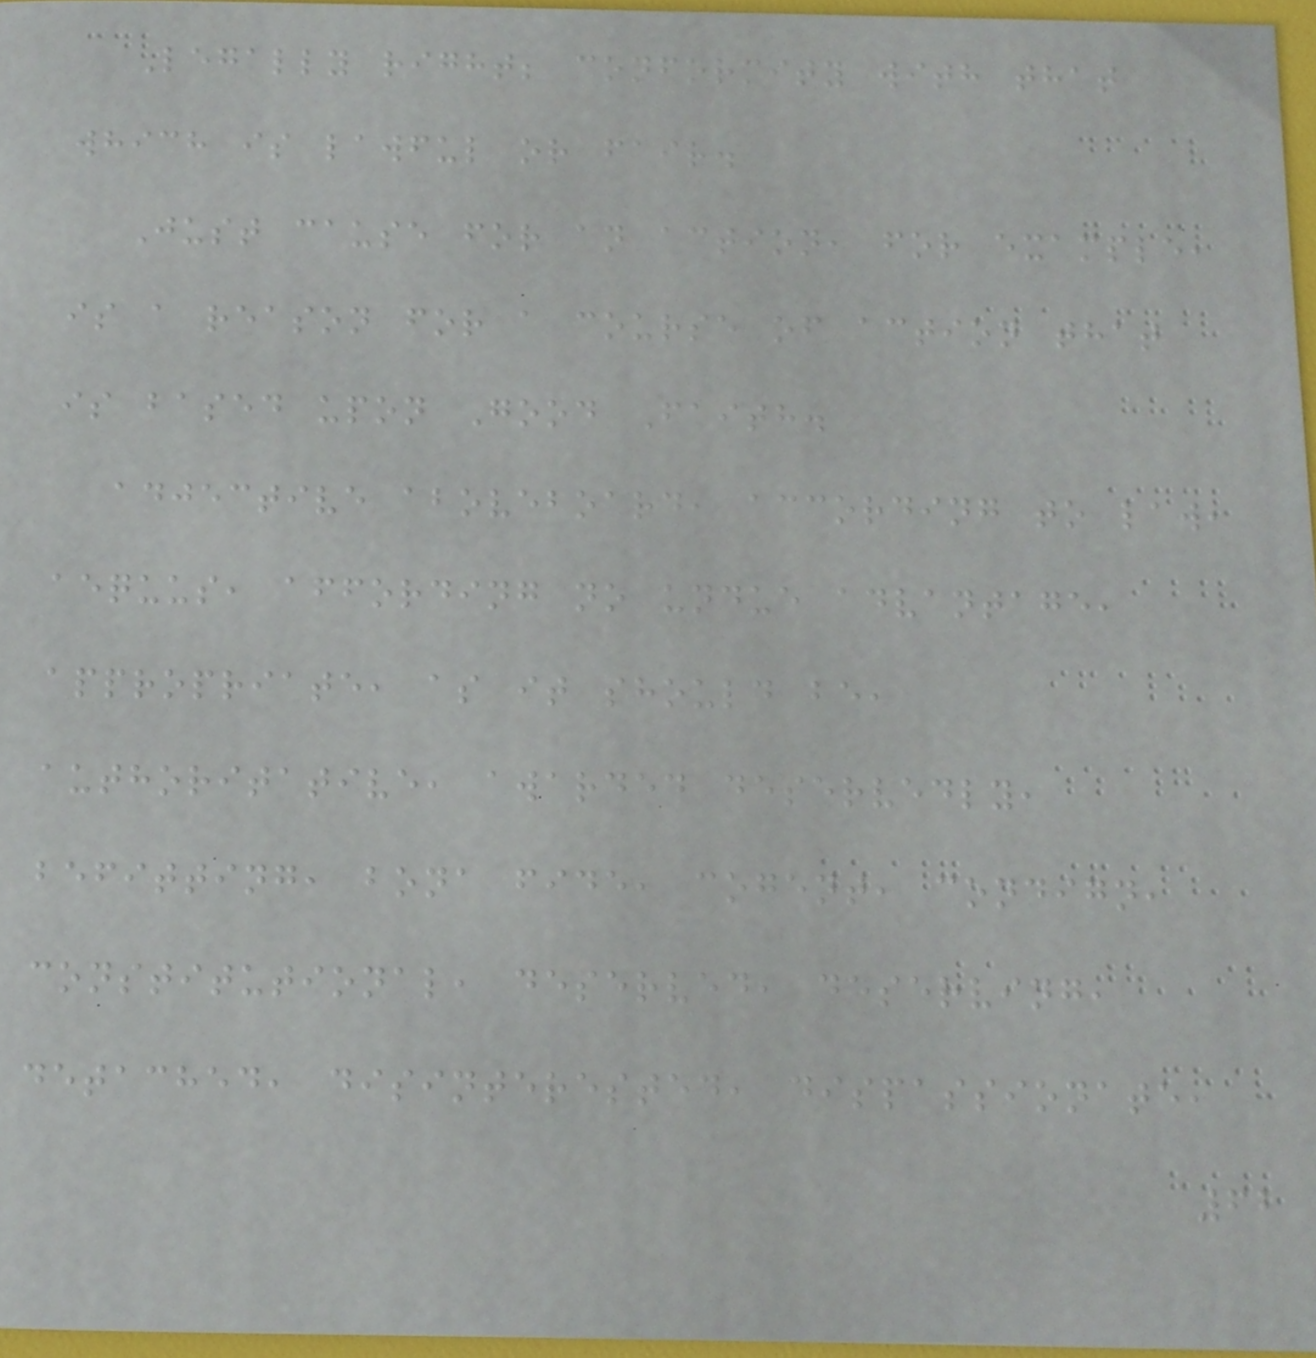Legally right; conformity with that
which is lawful or fair.
Just cause for an action, for example,
is a reason for a course of action that
is based upon Good Faith.
adjective aboveboard, according to law,
aequus, affording no undue advantage,
appropriate, as it should be,
authoritative, awarded deservedly,
befitting, bona fide, cogent, condign,
constitutional, deserved, deserving,
detached, disinterested, dispassionate,
62
